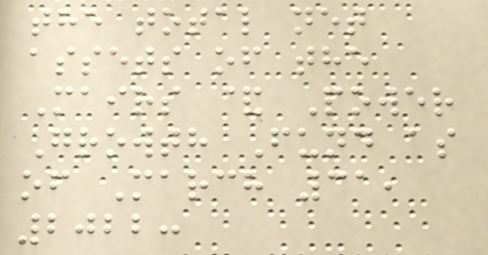the total net
assets of the
Mairs & Power
Growth Fund as
of March 31,
2022:
